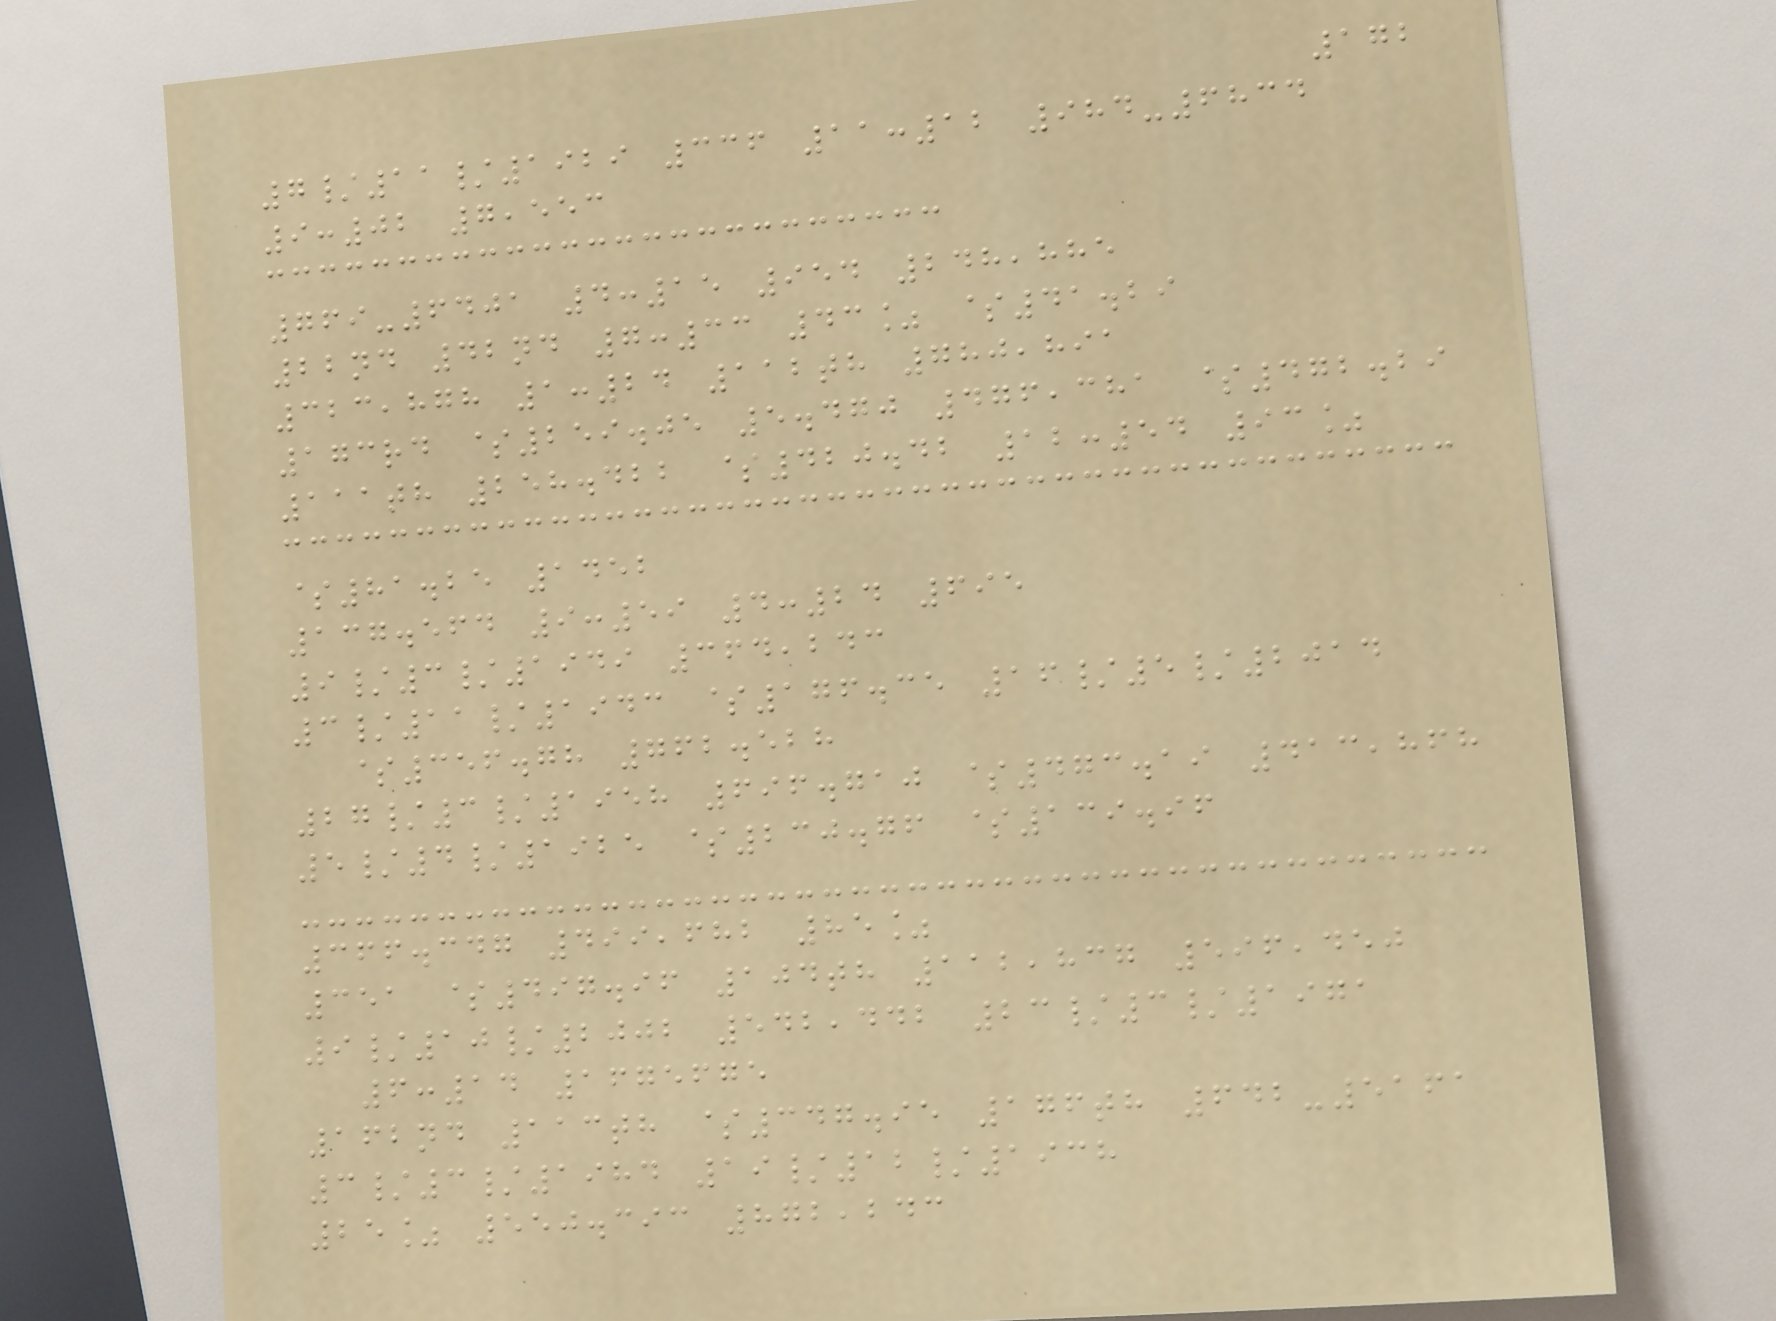172
7/11/1929 336 11:12 984-6834
9:02 7,553
769-6401 4:15 954 248,885
22nd 42nd 7:33 43% $41.29
323,878 1:24 112th 780,891
173rd $259.05 5.470 476,381 $472.29
111th 258.422 $420.42 12:54 93%
$81.25 1452
137.564 9:59 4:24 695
9/3/1949 364,243
3/11/1943 $176.35 16/5/2014
$356.78 762.528
27/3/1958 696.710 $473.19 413,868
5/4/1925 $230.76 $139.96
366.347 499,682 85%
351 $497.96 104th 112,837 596,450
9/10/2002 542,442 23/3/1971
6:14 1675675
162nd 113th $347.95 176th 642-5161
3/3/1984 19/12/1938
25% 550.393 872,243
